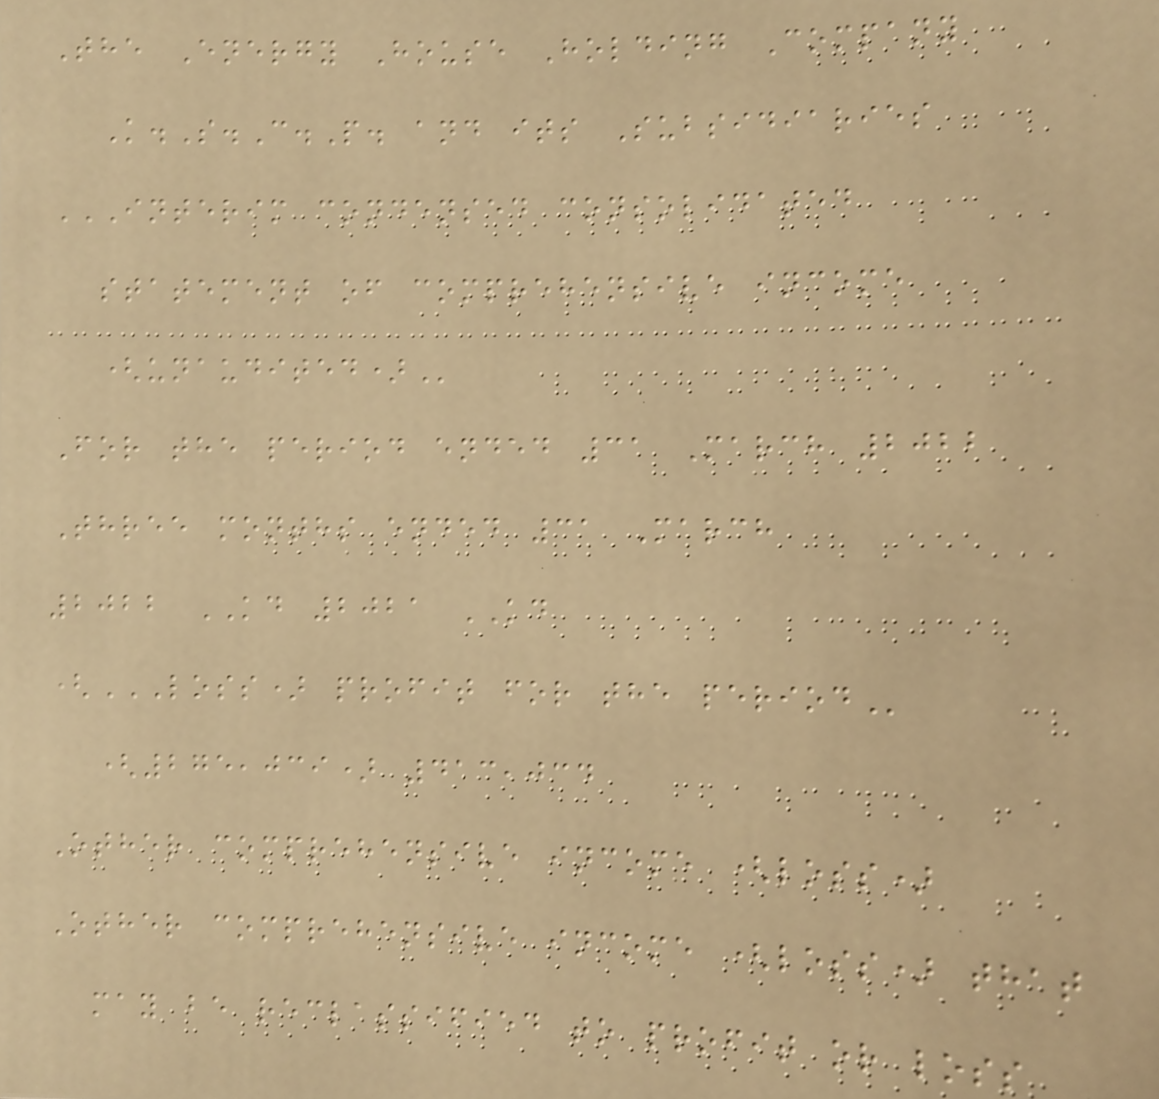The Energy House Holding Company
K.S.C.P. and its Subsidiaries
INTERIM CONDENSED CONSOLIDATED
STATEMENT OF COMPREHENSIVE INCOME
(UNAUDITED)
For the period ended 31 March 2022
Three months ended 31 March
2022 KD 2021 KD
(LOSS) PROFIT FOR THE PERIOD
(275,039) 413,034
Other comprehensive income (loss)
Other comprehensive income (loss) that
may be reclassified to profit or loss
